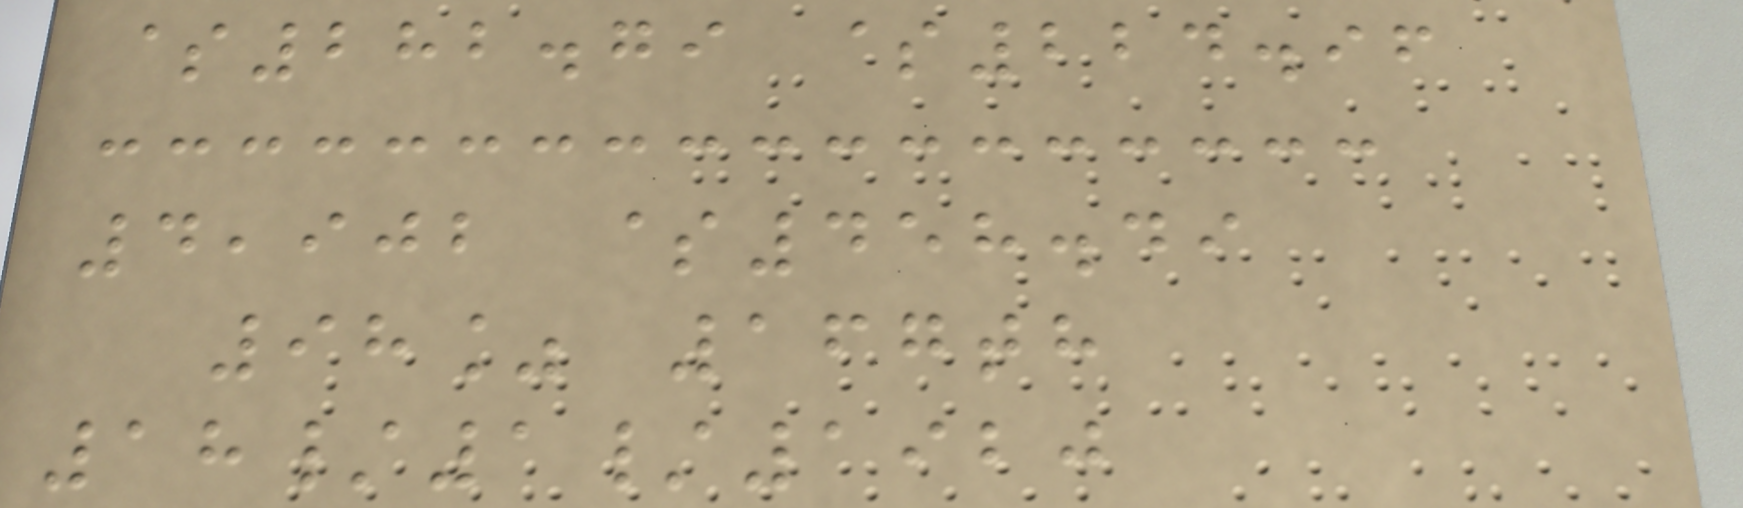$282.79 $224.96
4,902 $458.49
98% 167th
18/1/1920
